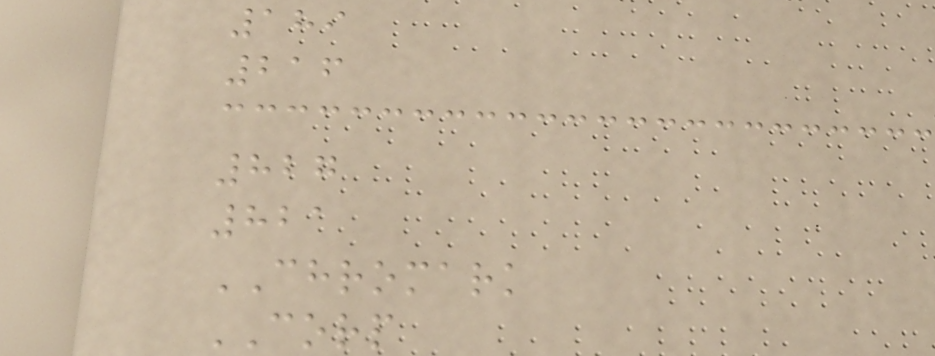189
216
827
821
CHROMARK
CORP
